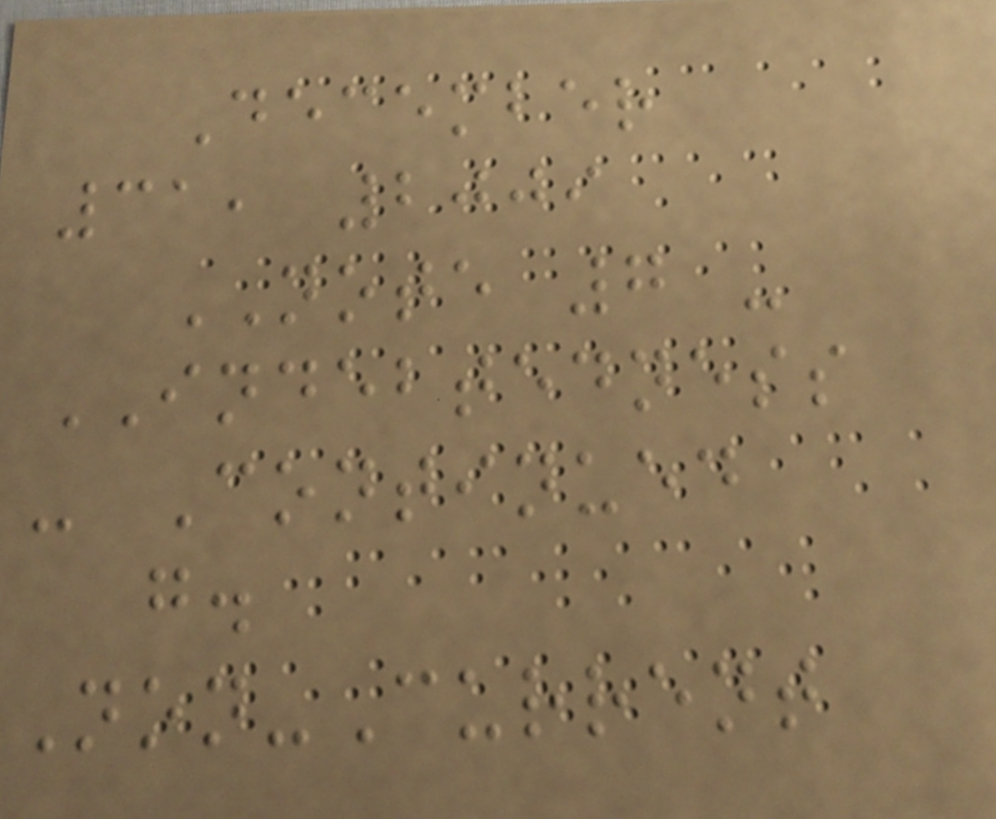December
31, 2009
NOTE 7 -
INDEBTEDNESS
- Continued
g.
Non-Current
